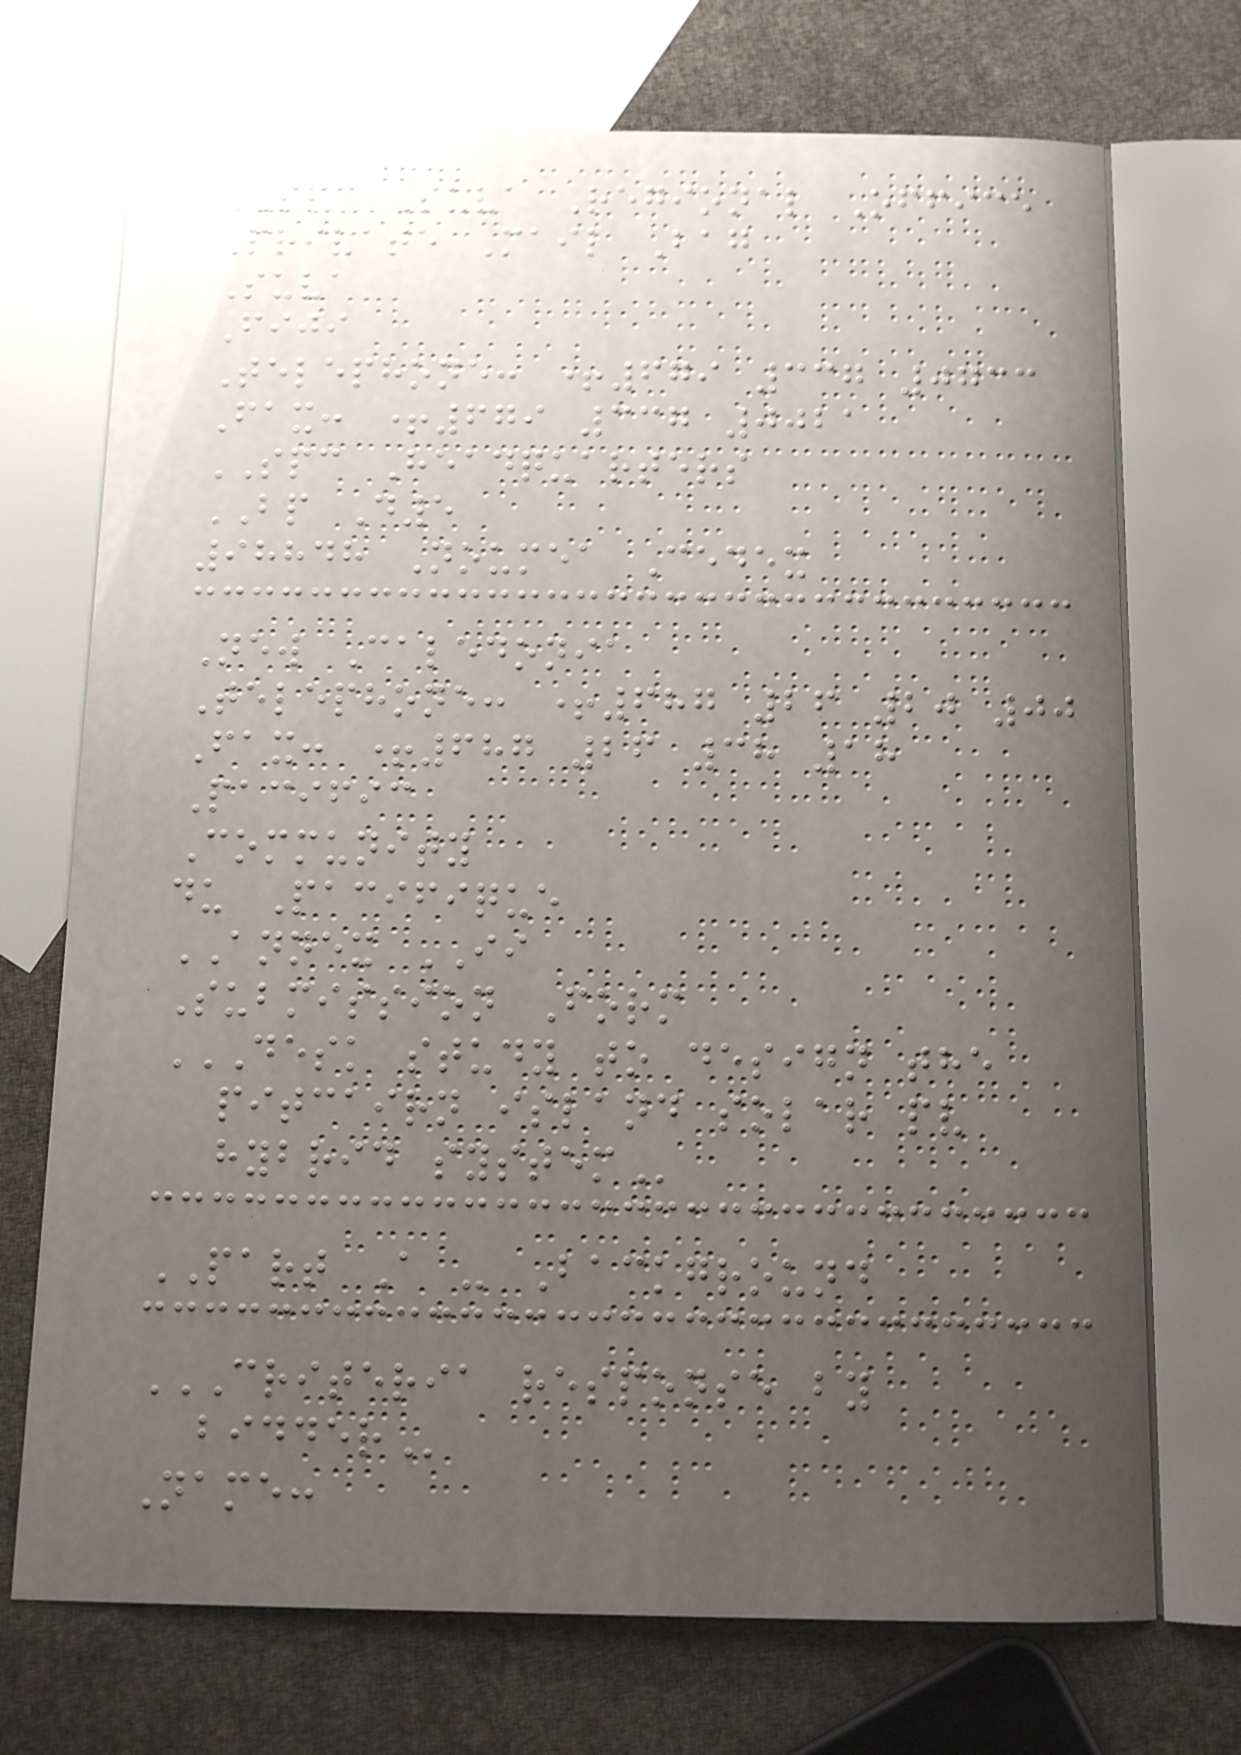SPC Suva Regional Office
Private Mail Bag
Suva
Fiji
Telephone: +679 337 0733
Fax: +679 337 0021
SPC Headquarters
BP D5
98848 Noumea Cedex
New Caledonia
Telephone: +687 26 20 00
Fax: +687 26 38 18
Pacific
Community
du Pacifique
ANNEX II
Submission Form
DESK STUDY TO DESIGN THE
PITCAIRN ISLAND SOLAR PV
HYBRID SYSTEM
PART A - Background
CRITERIA RESPONSE BY
BIDDER
Name:
